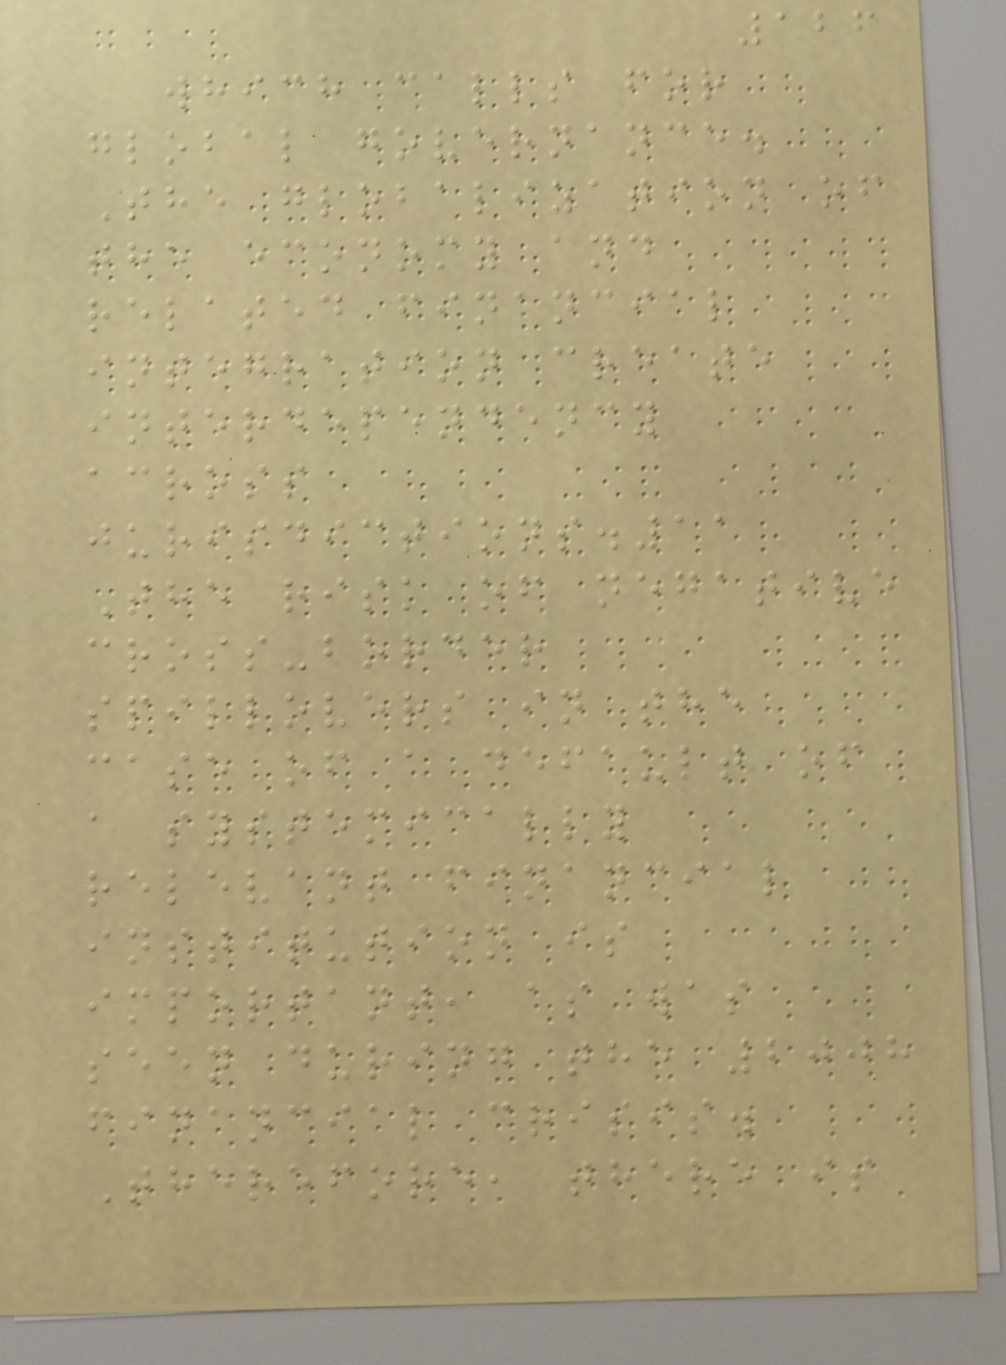126
which calls for
global governance.
The globalization of
the economy and
related financial
integration create
interdependency
across
jurisdictions.11
The risk of negative
cross-border
spillovers in the
case of a default of
a systemically
relevant financial
institution is
important, as was
seen during the 2008
financial crisis.
Therefore, there is
